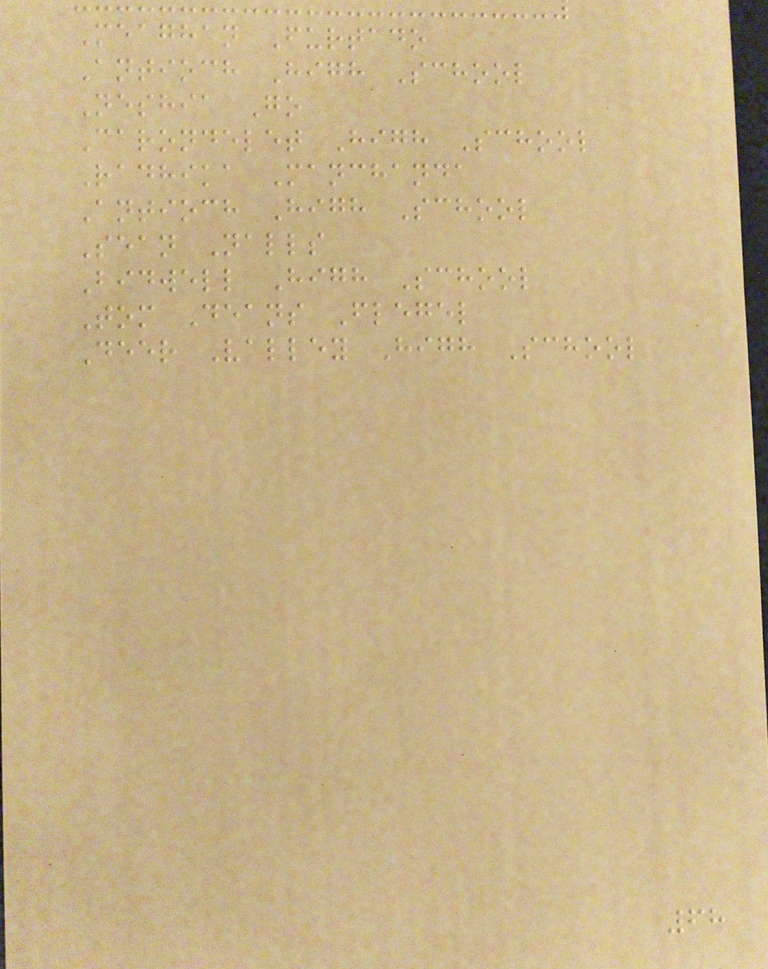Meaghan Furtado
Antioch High School
Neshia Go
Carondelet High School
Radhika Manchanda
Antioch High School
Sean Nalls
Bidwell High School
Tom Deans Flegel
Deer Valley High School
68
